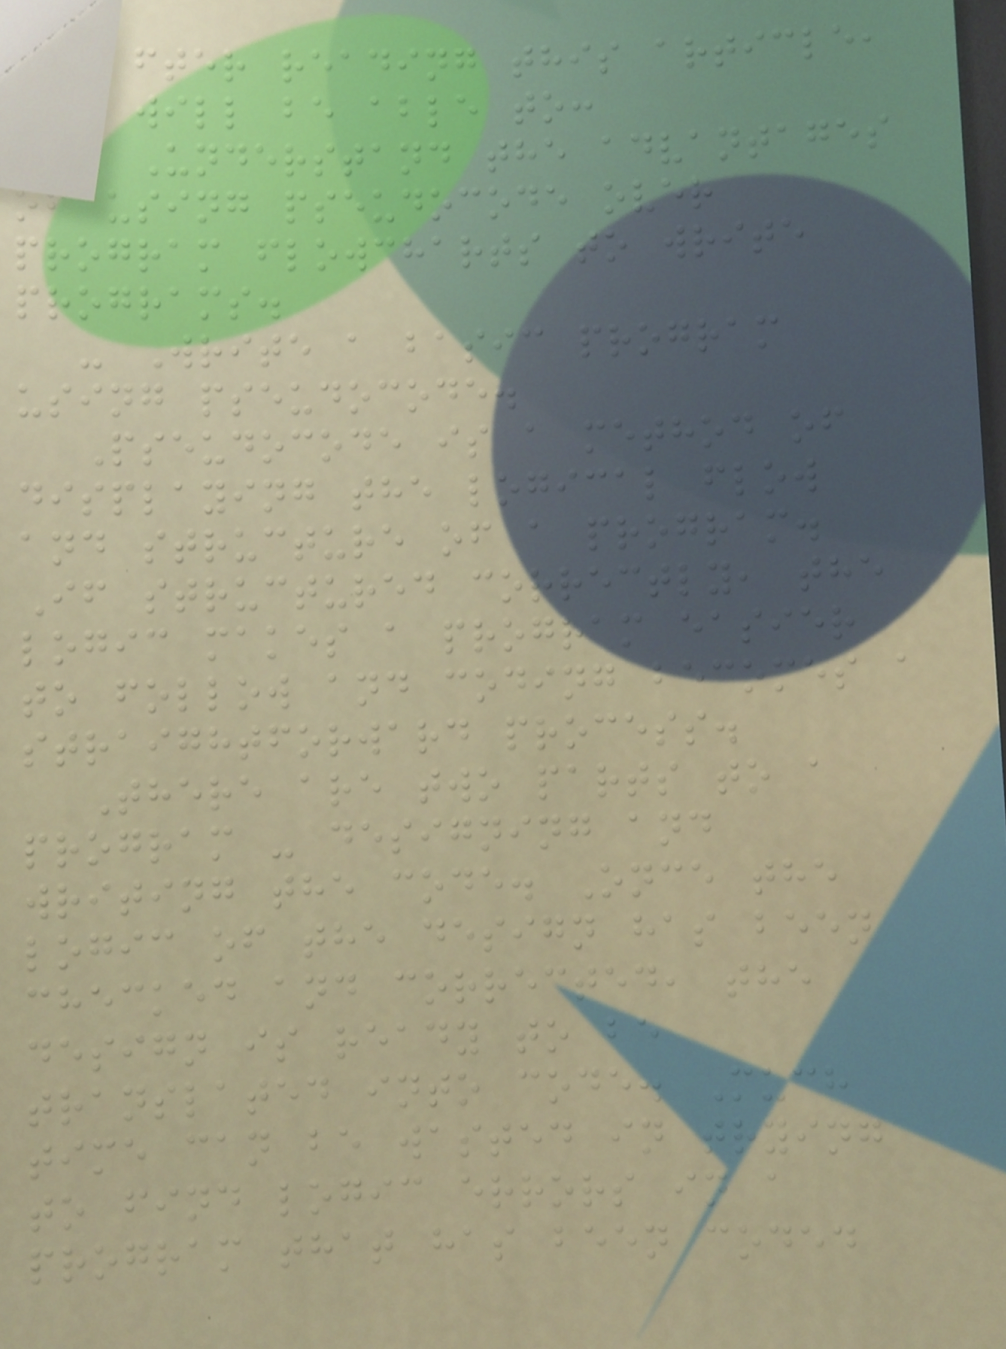After reading this article,
you will be able to:
- Understand the advantages
of using pseudocode over
program flowcharts to write
programs.
- Write a basic program
using pseudocode.
Pseudocode is a method of
displaying the logical flow
and structure of a program.
If structured correctly, the
logic makes a program easier
to follow and coding becomes a
straightforward process.
There are two parts to a
program - designing and
writing the code. Once the
logic of the design has been
checked and corrected, the
design is ready to be
translated into code. Much
time can be wasted in trying
to find logic errors in a
program that has been coded
